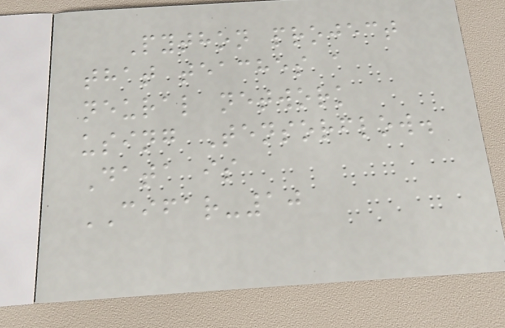Python project
that teaches a
neural network
using Tensorflow.
Data is
CIFAR-10
